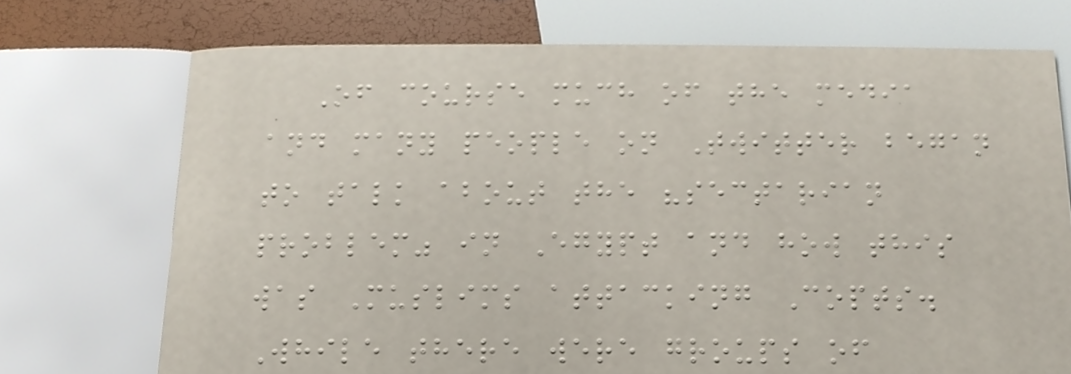Of course much of the media
and many people on Twitter began
to talk about the "sectarian
problem" in Egypt and how this
was Muslims attacking Copts.
While there were groups of
